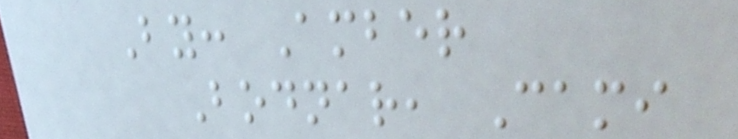By: Amber
Bodnar, Cami
